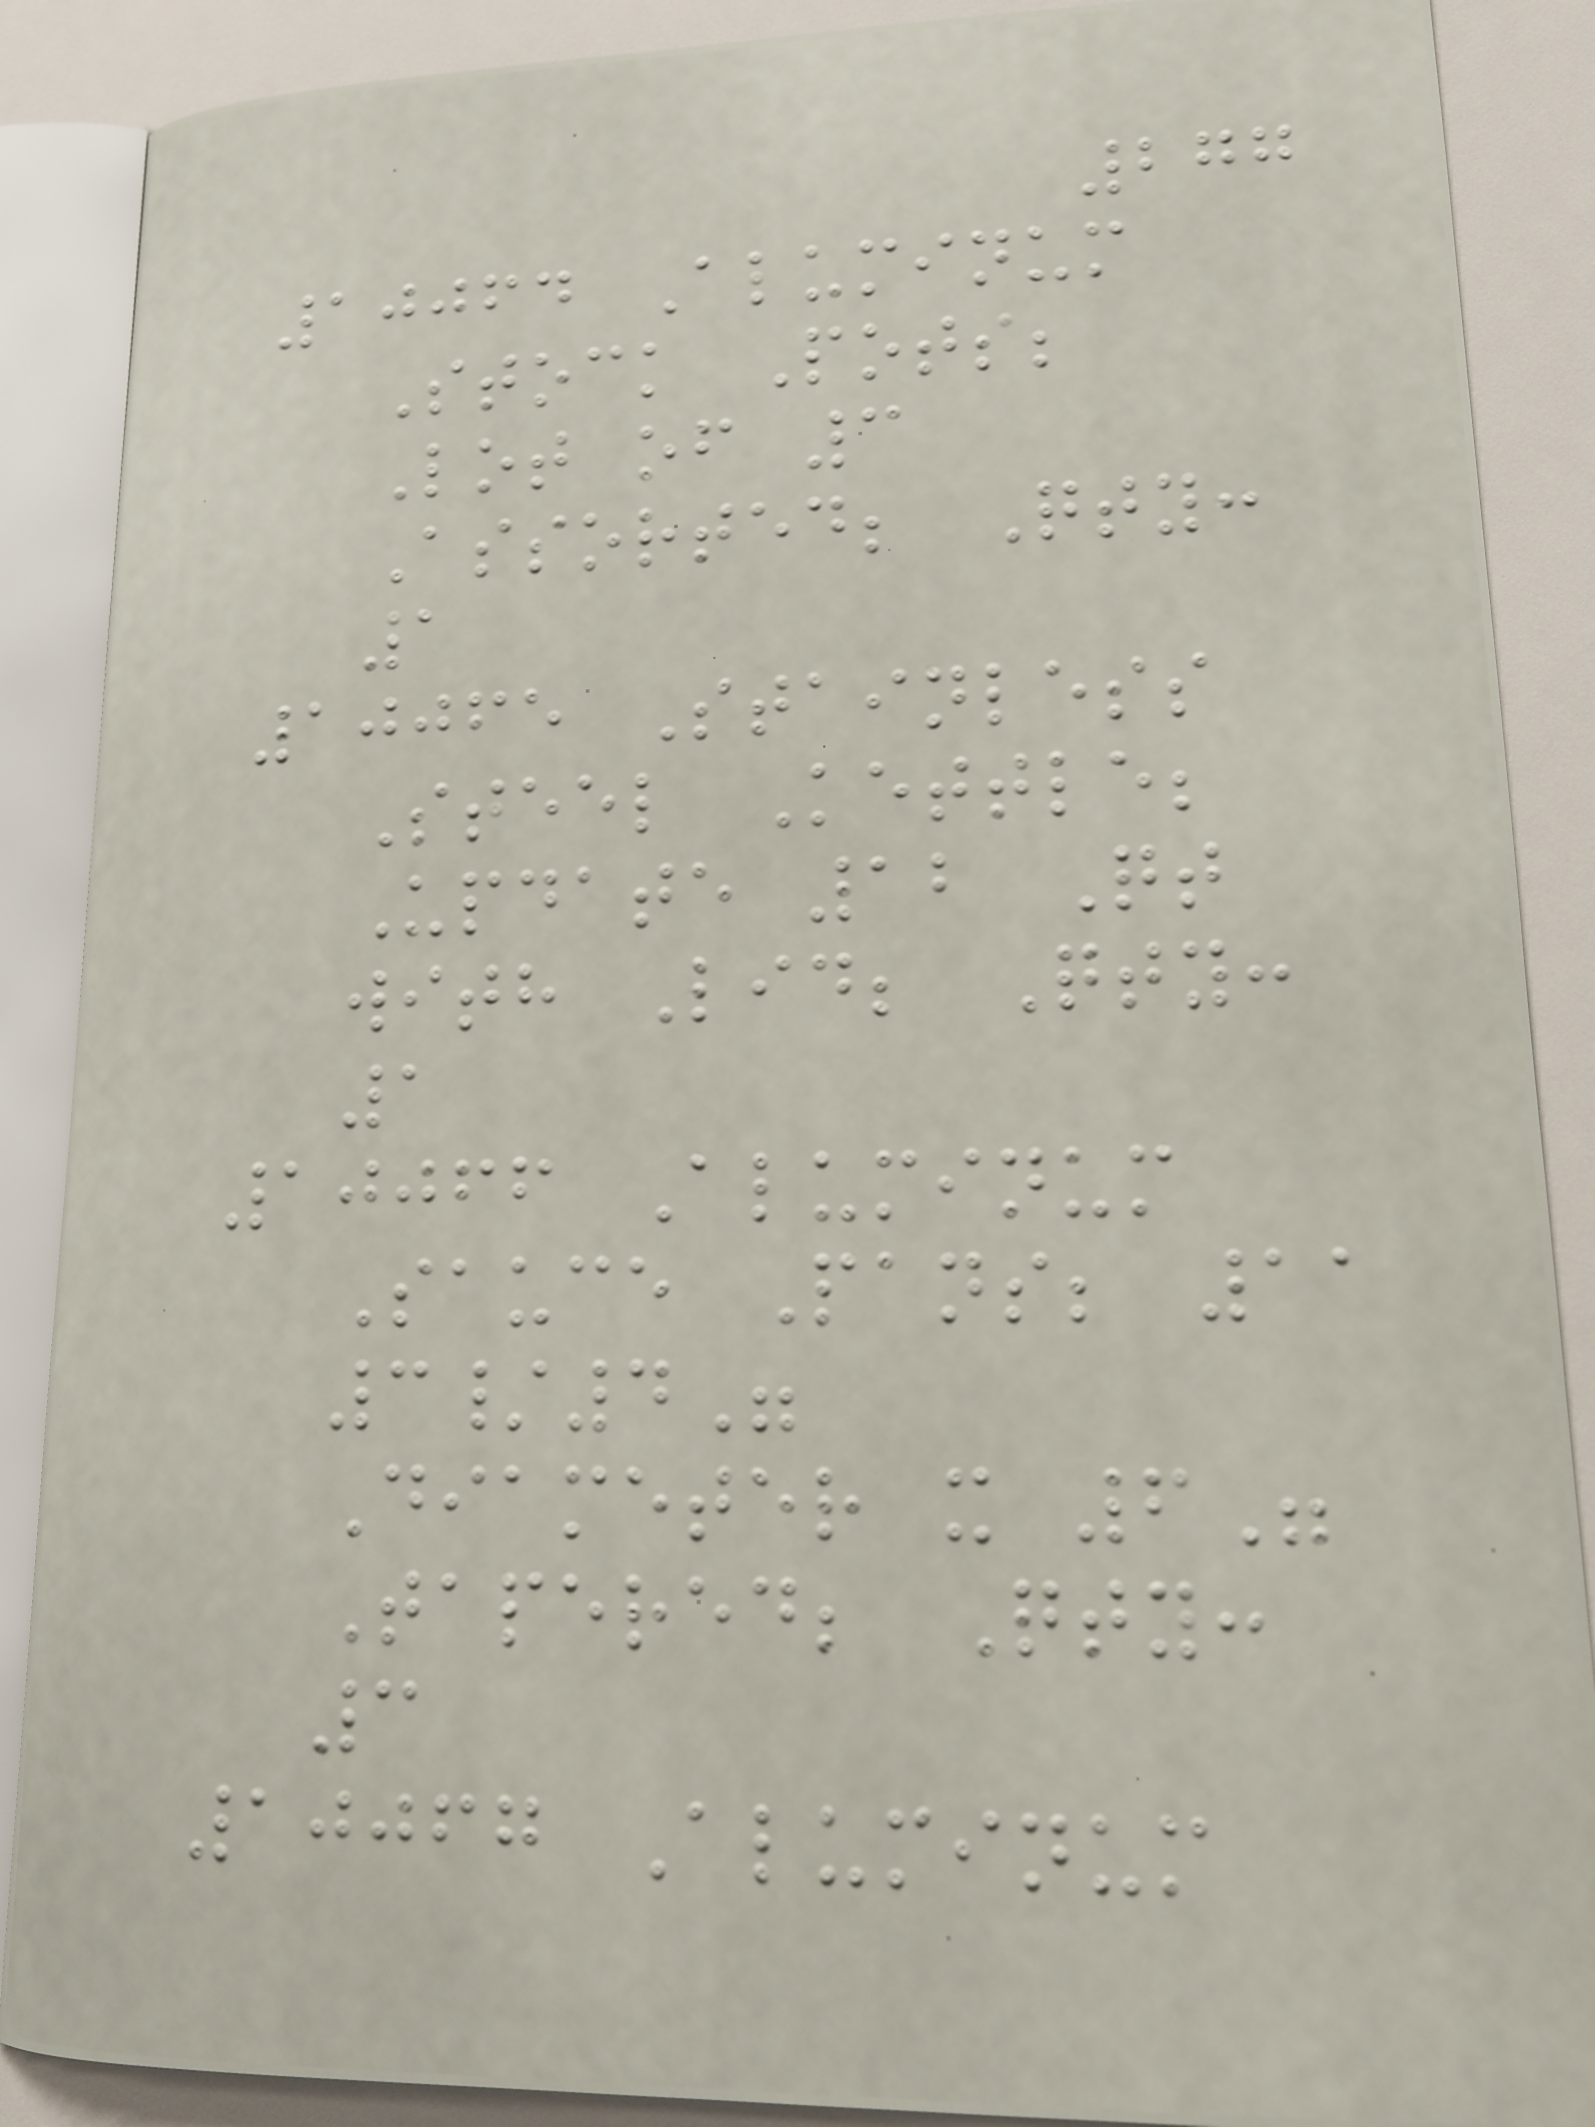277
10064 Aluminum
Stock Pots;
Lot of 3
Assorted; Qty:
1
10065 Stainless
Steel Kettle;
Update 12 Qt
with Lid; Qty:
1
10066 Aluminum
Sauce Pans; 11
3/4"
Diameter x 6"
Tapered; Qty:
3
10067 Aluminum
